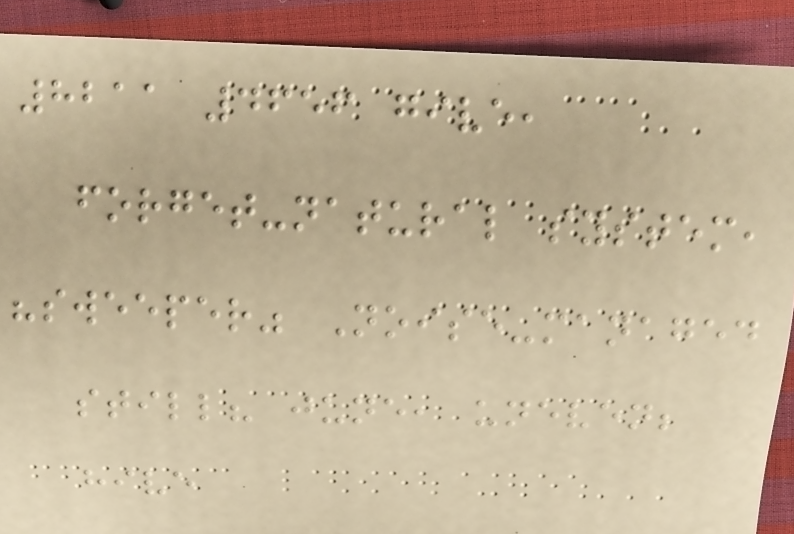8211 4656 give,
forget-natural system,
"sweeper" Noise-managed
still? june, uneven;
hive
